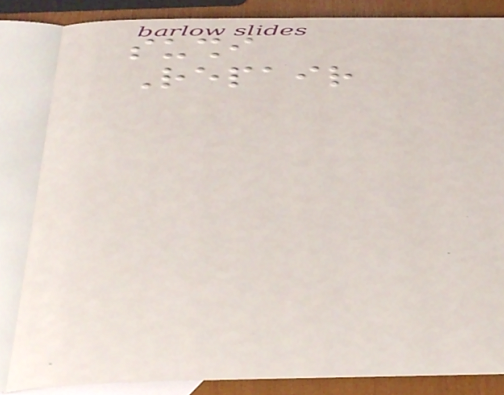sushi
Repair
